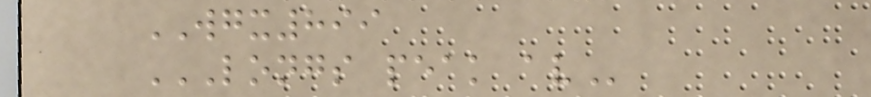WGX899
LONGS PEAK AV
